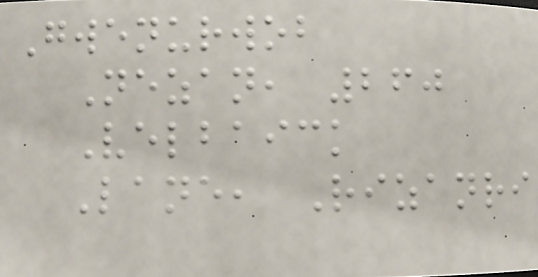Gwenurwob
Nezan, 260
Velbaick
Lane, Rizanri
